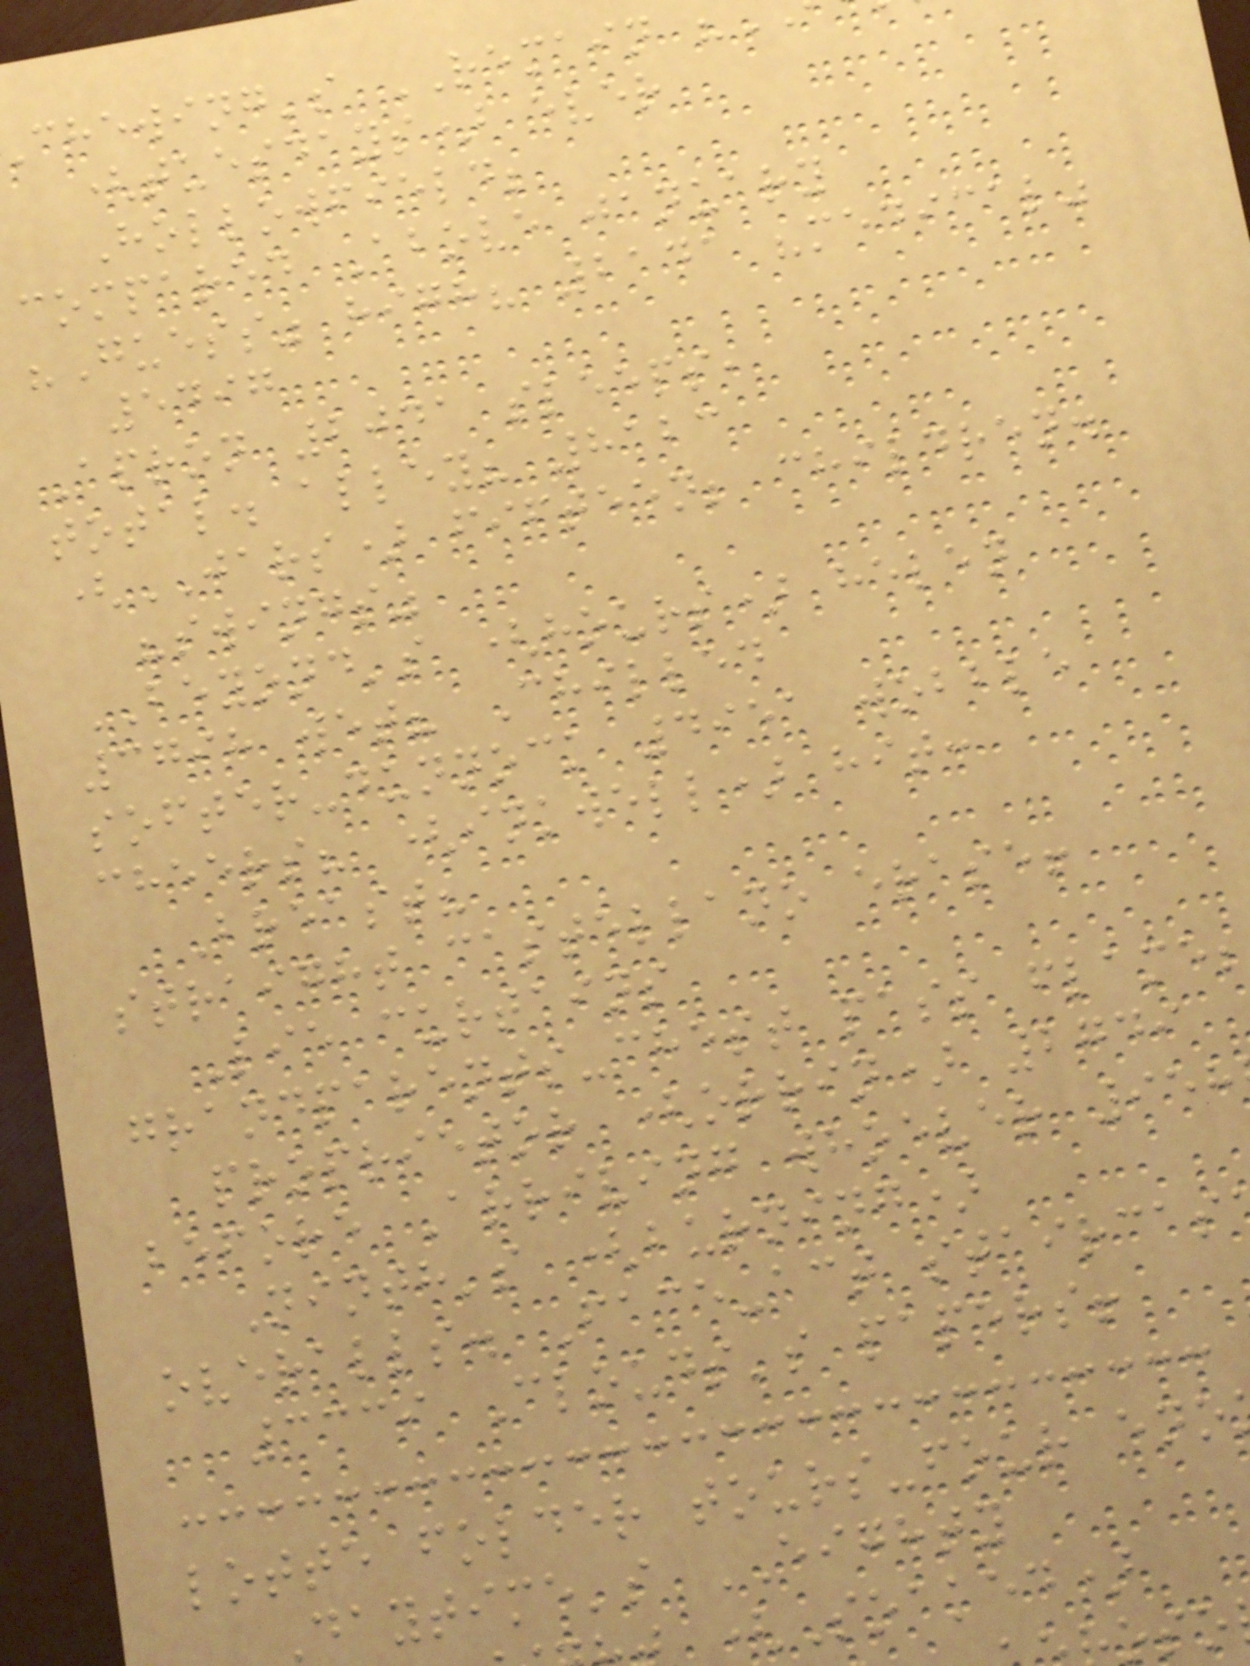chewing's REMAIN
(tuesdays) ever
Hollowfield;
compared Above january
"Guess" high? 2141 "medical"
5497
Apron 2041 sleeps,
total. alley? 8123
(JARS) fifteen; children.
"swings"
BEYOND's (hours) helen
3798 wet? Chilled
softer-dunnock 4951 wobble
cheers? (inkwell) hit:
Breast?
straight castellano erase!
Lie curtains
grandparents-chest pass flame;
proprietor (orrin) 2749
before Arriving whoever 958
Ninth's (burning)
overalls. Face-act staircas
3339 Clouds's papers!
lotte folder tours-four eno
Daytime's EIGHTY
(Soaked)
